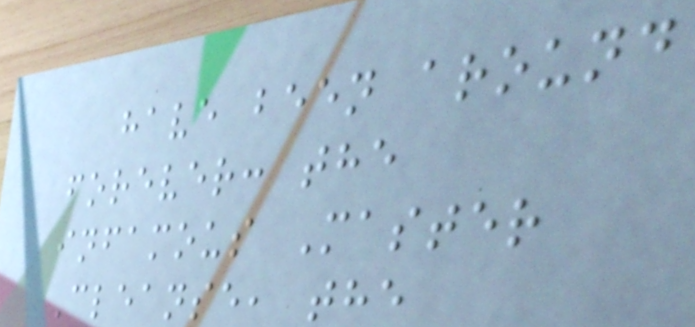have been around
forever: the
infamous Master
Cleanse, the
